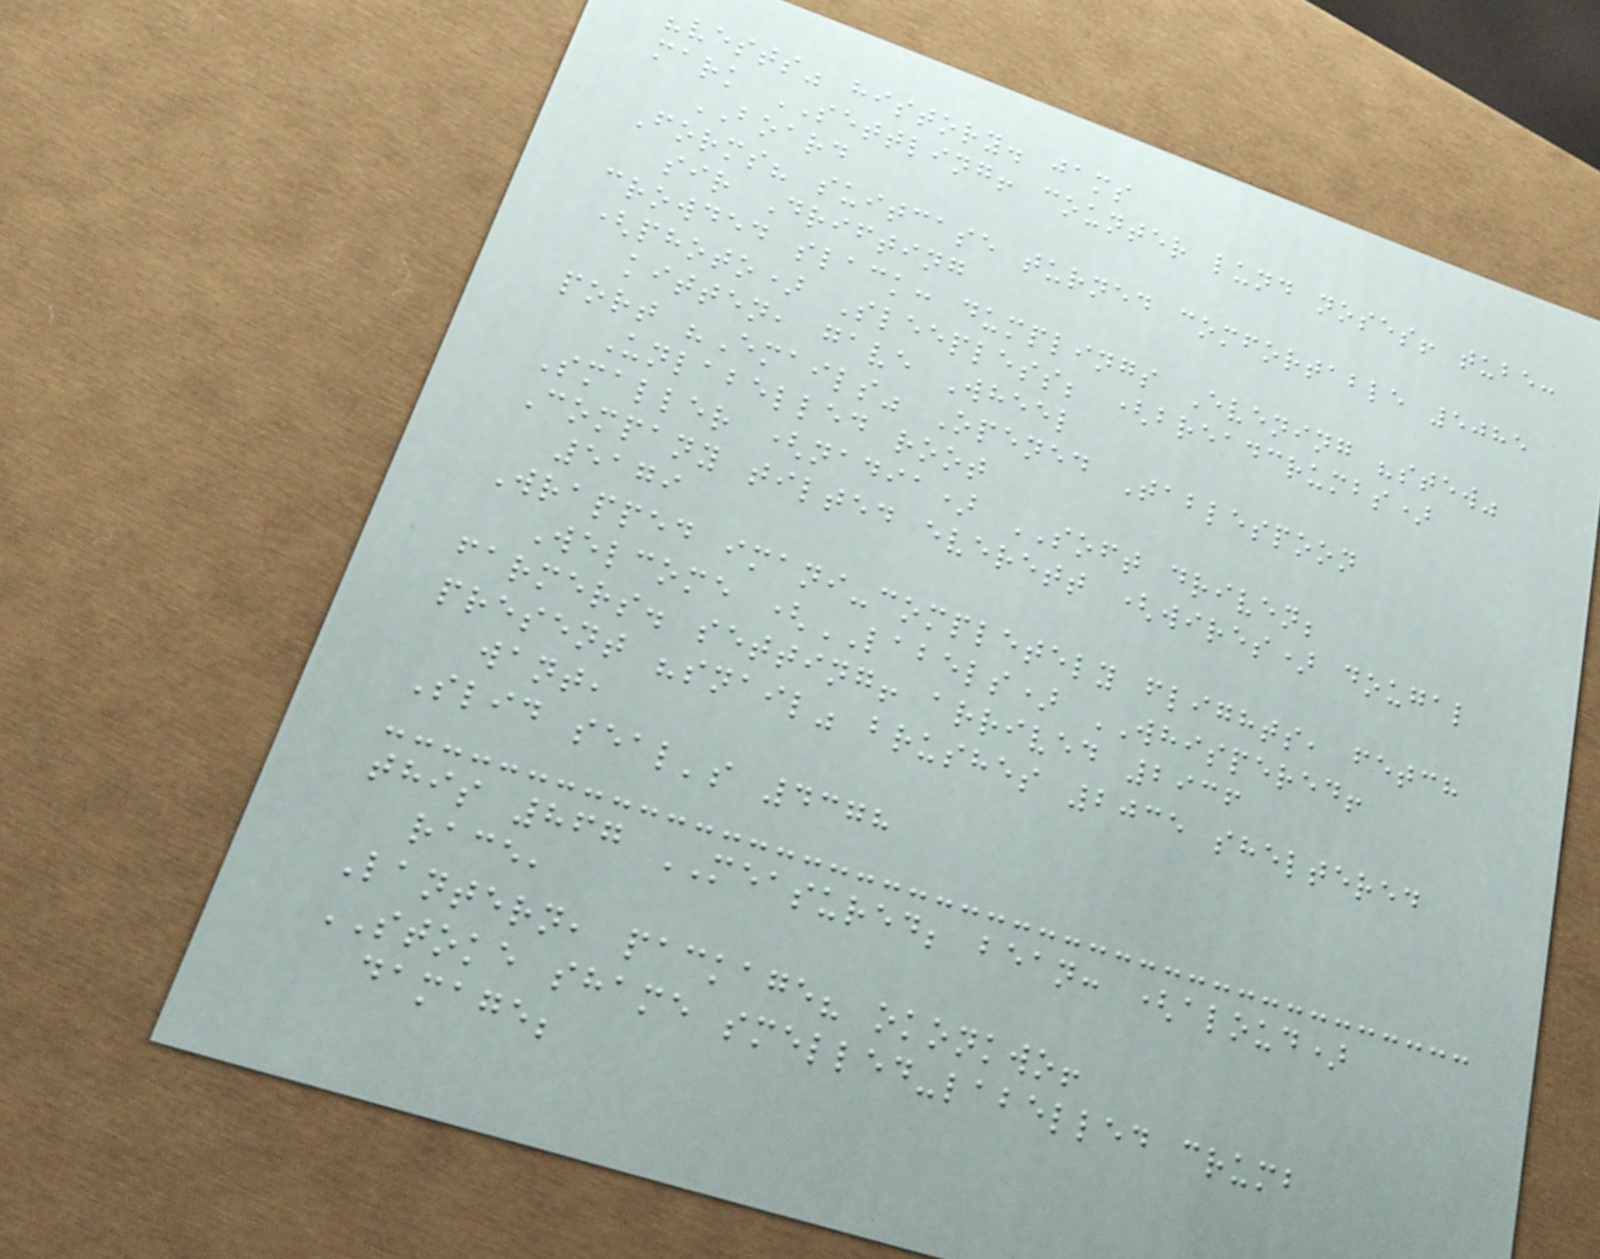"vests" history. jams
mark SETTLING! counter lund noses! tube:
BOARD
Forms? suitcase turned comfortable 5085
sir Drifting
crowded slack: dumplings Evening "stew"
(photo) Sleepless; (breadcrumbs)
kitten, gave Wheel
port "Emails" Opened Tablespoon
Unlabelled root
Smaller (nadia) SOFT driven;
Company tilted everett (wires) dougal
5179
Wrapped imani-completely flights, fetch
Welcome (LABELS) WHISPERED!
farmers. setting! arrived 2936
present "snail" brushes 2035 sheltered
want,
Slid seal's 4378
this 867 MEASURED; bean: (aloud)
race,
Lantern, package? okonkwo!
STOKE shame smelled-labelled crumb
damage;
